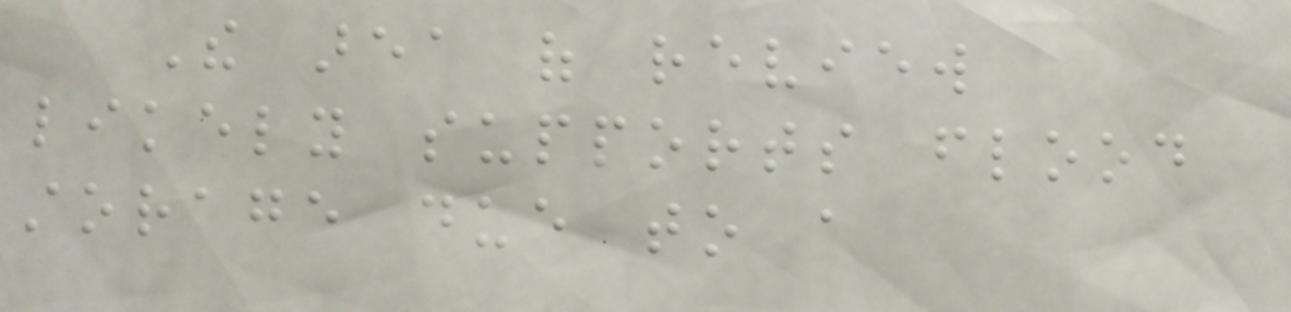The area of review
likely supports flood
storage due to a
